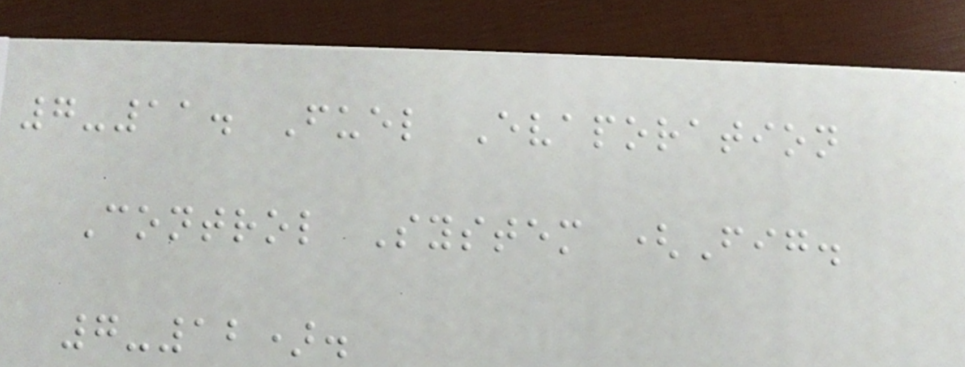7-11. Fuel Evaporation
Control System (Fig.
7-12).
